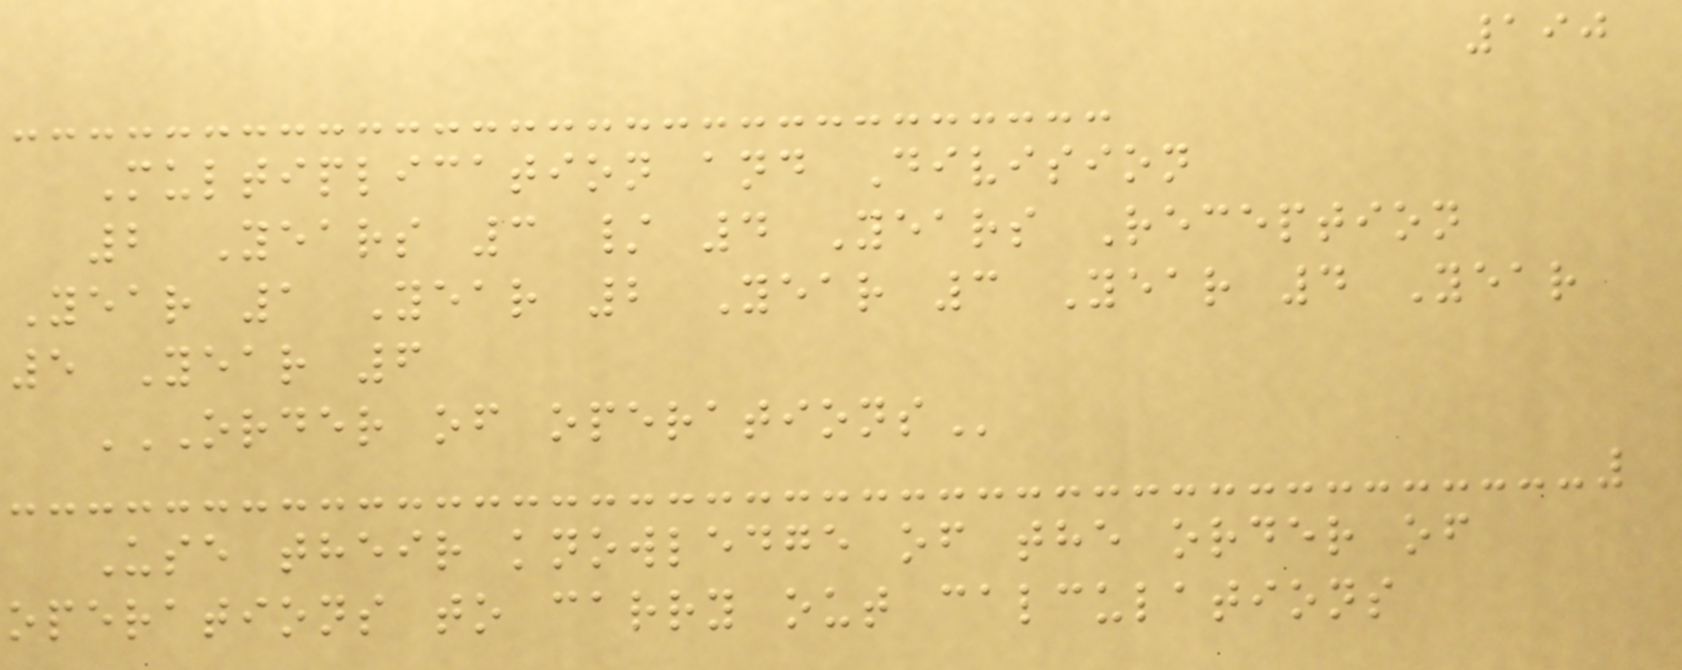190
Multiplication and Division
2 Years 3 / 4 Years Reception
Year 1 Year 2 Year 3 Year 4 Year
5 Year 6
ORDER OF OPERATIONS
Use their knowledge of the order of
operations to carry out calculations
